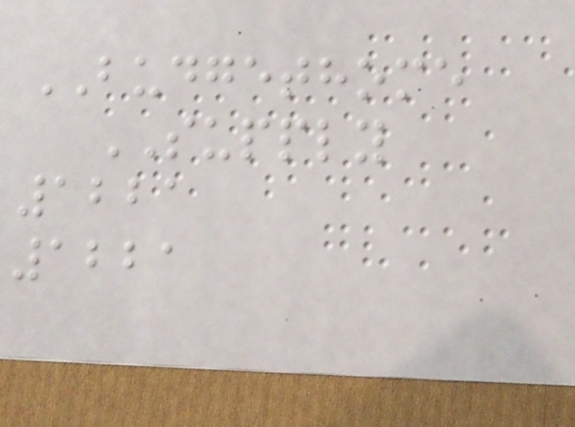BUDGETHOME
SUPPLY
1221
1221
